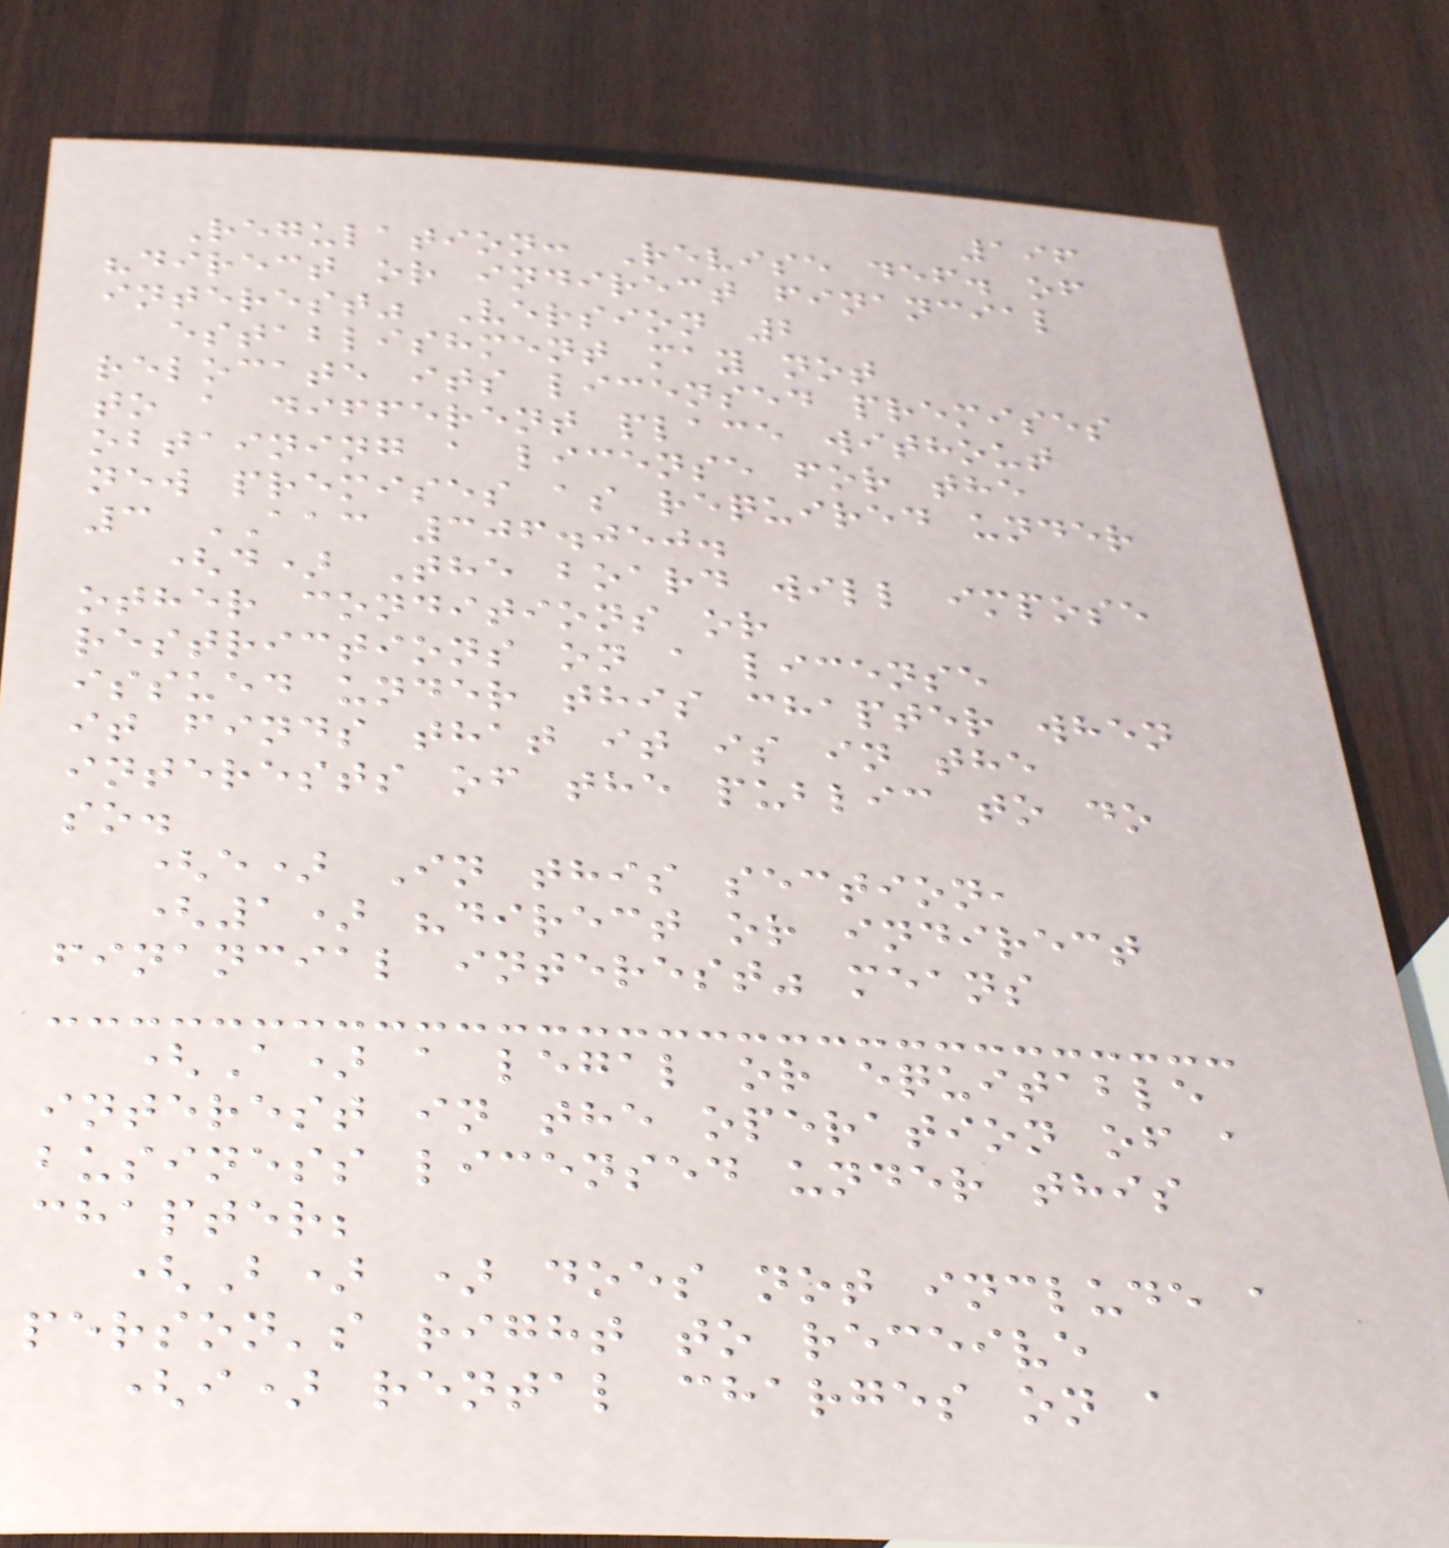196
Regulation: Revise def. of
"direct or indirect financial
interest" Version 2
establishment may not
relocate its licensed premises
to a different place without
obtaining a license for the
new premises as required under
3 AAC 306.050.
(d) The board will impose
other conditions or
restrictions on a license
issued under this chapter when
it finds that it is in the
interests of the public to do
so.
(e) In this section,
(1) "direct or indirect
financial interest" means
(A) a legal or equitable
interest in the operation of a
business licensed under this
chapter;
(B) ) does not include a
person's right to receive
(i) rental charges on a
